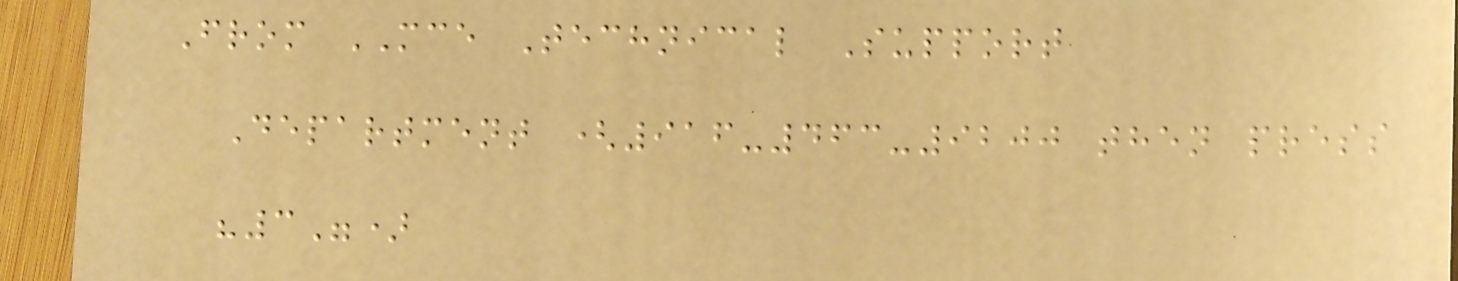From MCE Technical Support
Department (916-463-9200 then press
"3")
